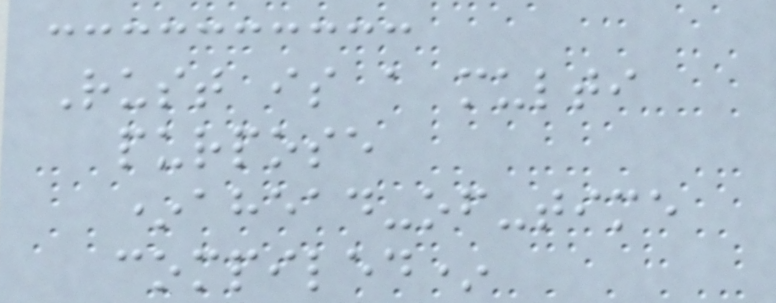Rust is a multi
purpose
*ahead-of-time
compiled*
